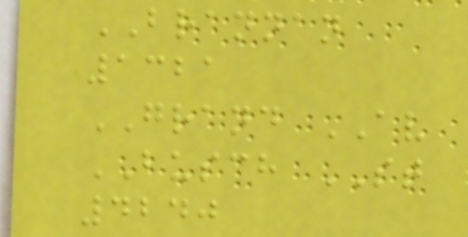BRANNAN
1321
GRAND AV
BUSCH ST
4240
